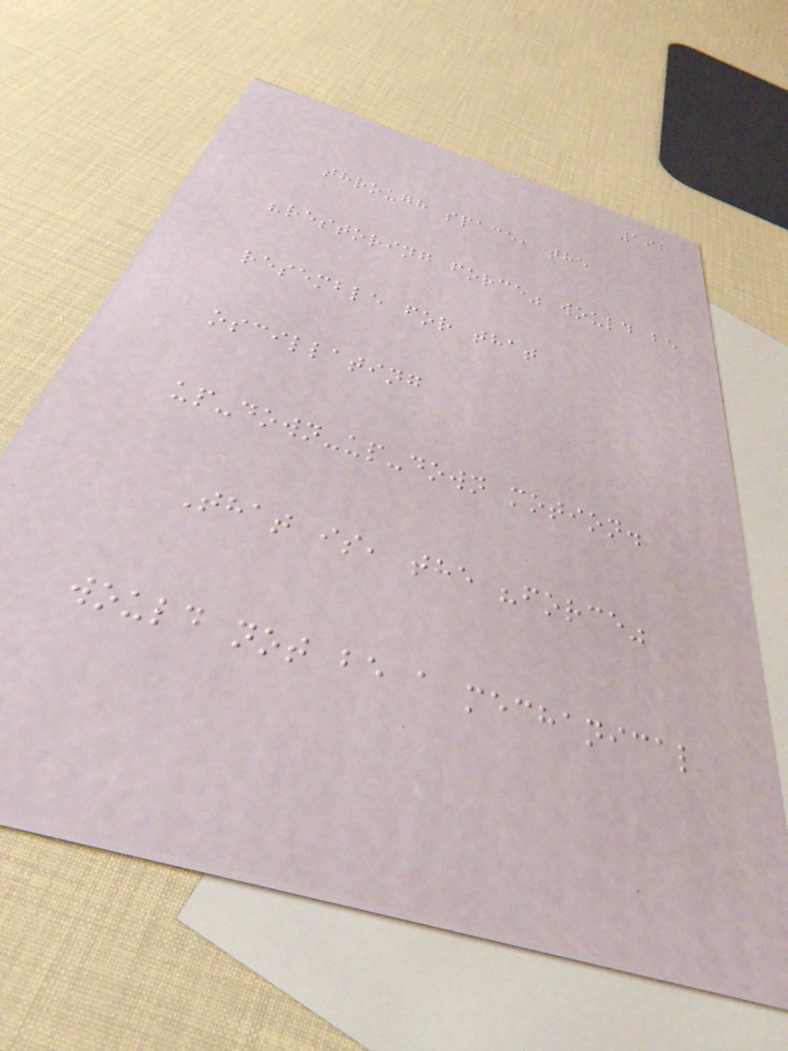192
through space, the
"restoring force" would be
resemble for that
oscillating
up-down-up-down motion.
That is, the "force"
would not be a mechanical
